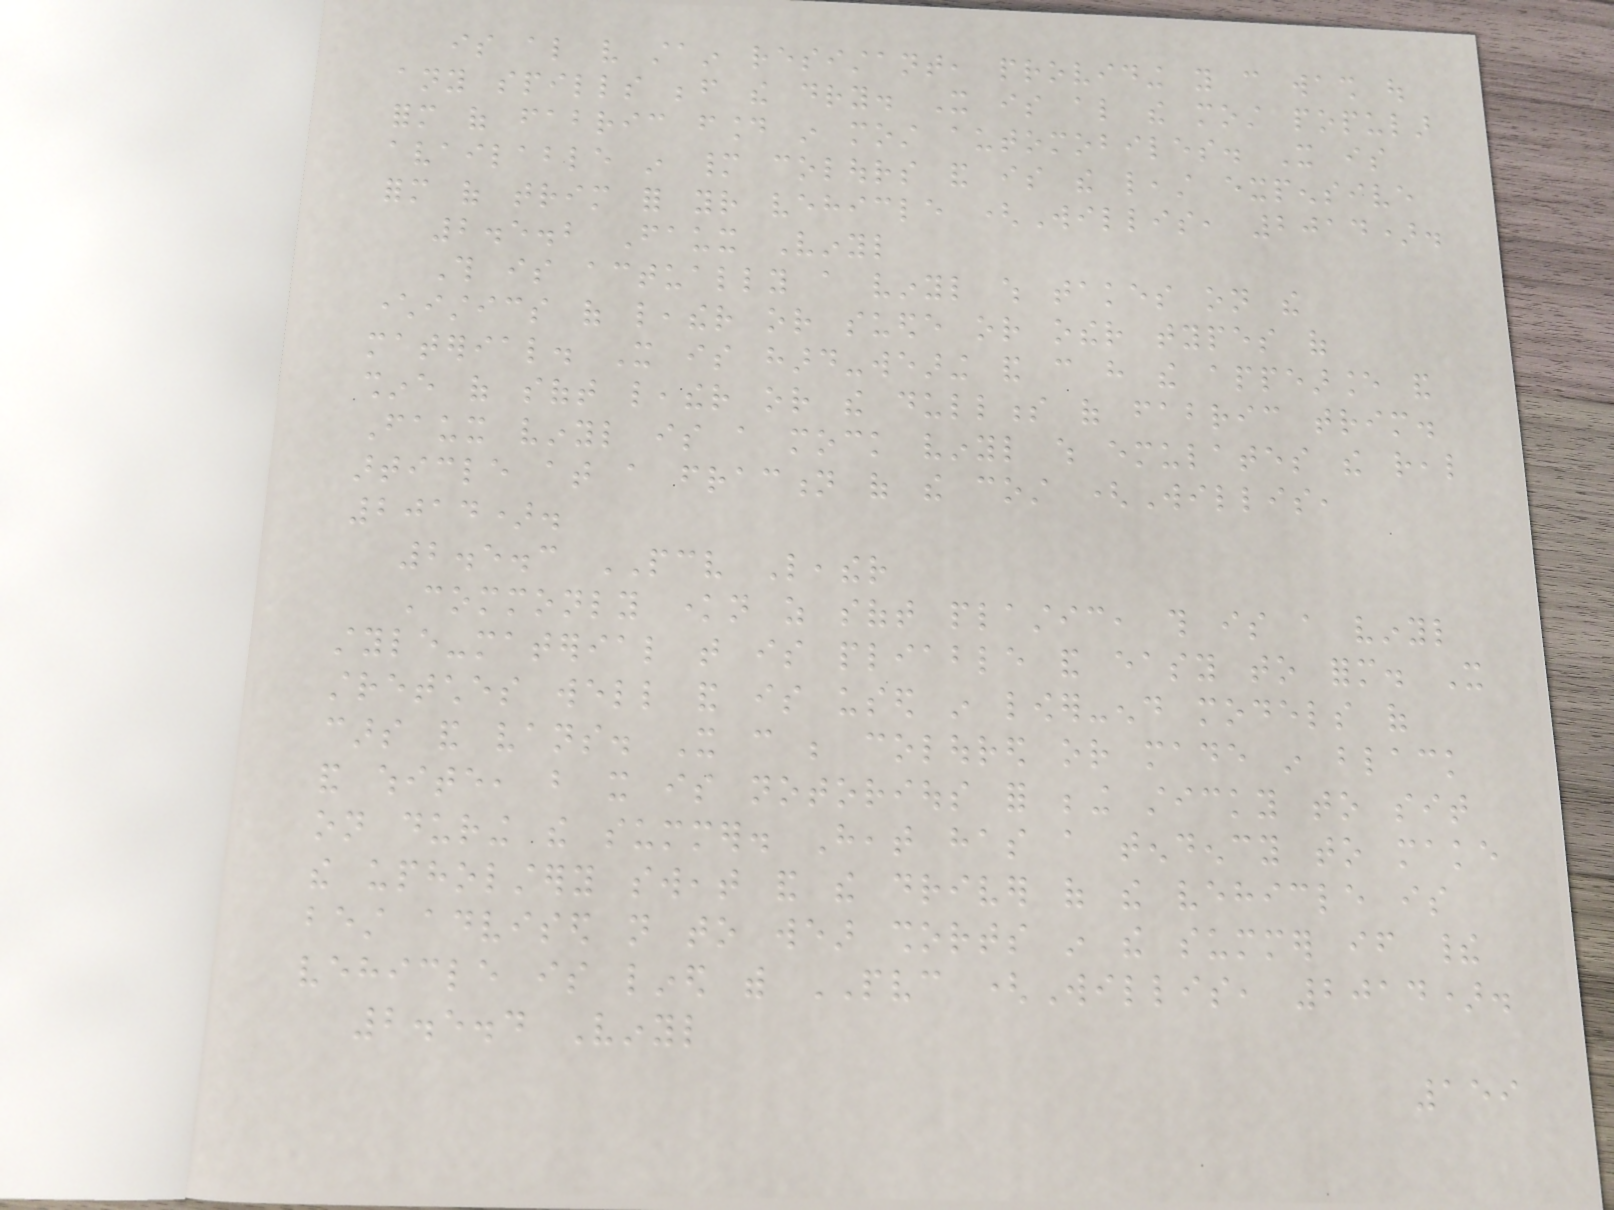is also very stain resistant, providing you can wash out
any spills before the dry. It is also the most popular
form of fabric found in most automobiles. It is
available in many colours and is the least expensive
form of trim for your vehicle (Willis, 2014).
2.5.2 Faux Vinyl
This is actually a vinyl which takes on the
characteristics of leather or suede or other types of
material. It is hard-wearing and can have the appearance and
shine of soft leather or the dullness of fabric trim.
Faux vinyl is a mock vinyl which emulates the real
article at a fraction of the cost (Willis,
2014).
2.5.3 PCV Leather
Commonly known as soft plastic, this is a vinyl
style-material that is pliable and easy to form. It
stretches well and is used in lower-end models of
cars and vans. It can be coloured or made in black
and white, but it is notorious for being sticky to sit
on during the summer. Heat has a tendency to make
the upholstery sweat and the driver of the vehicle is
best advised not to wear shorts in the summer if their
vehicle is lined with PVC (Willis, 2014).
2.5.4 Vinyl
159
